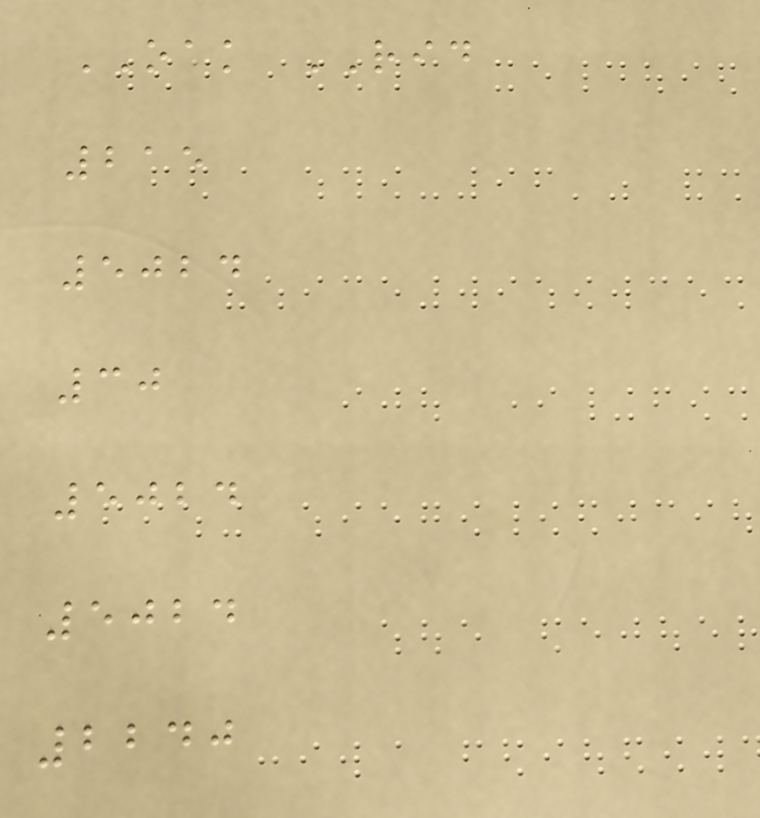OAK RID
215
5024
30
5024
5024
2240
